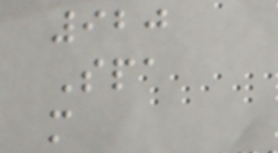920
Spa
m
